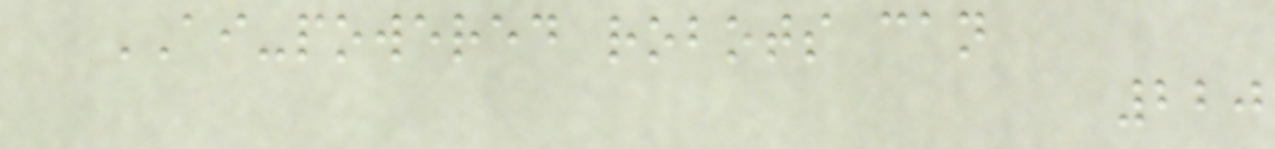AI-powered robots can
220
